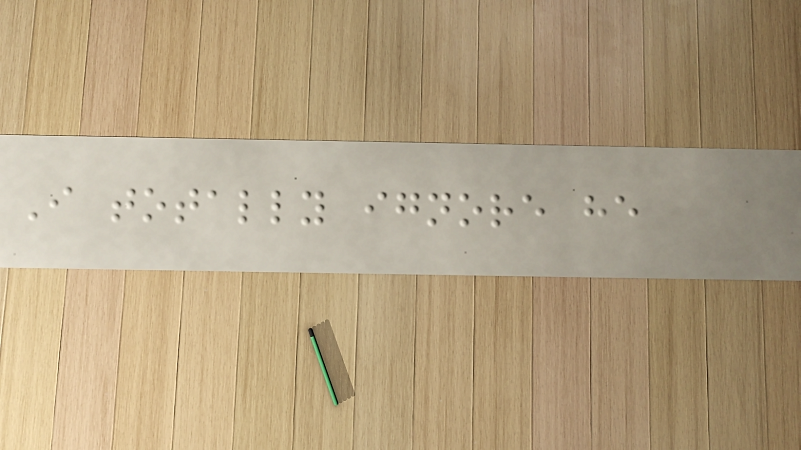I totally ignore he
